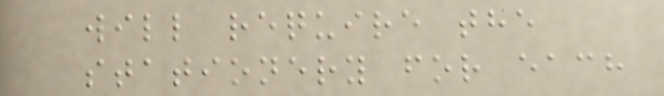will require the
stationery for each
